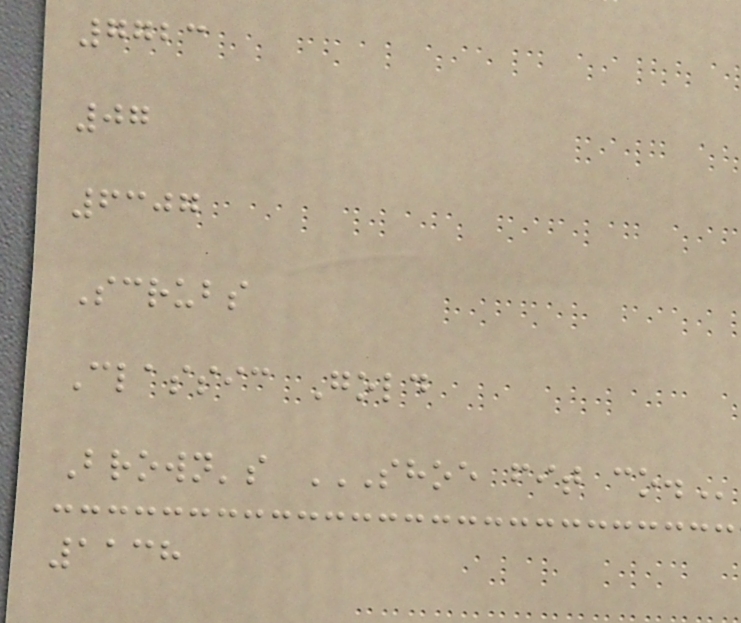7723
07
6307
Scrubs
Classic Gold
Brown's SHOE FIT CO.
1138
